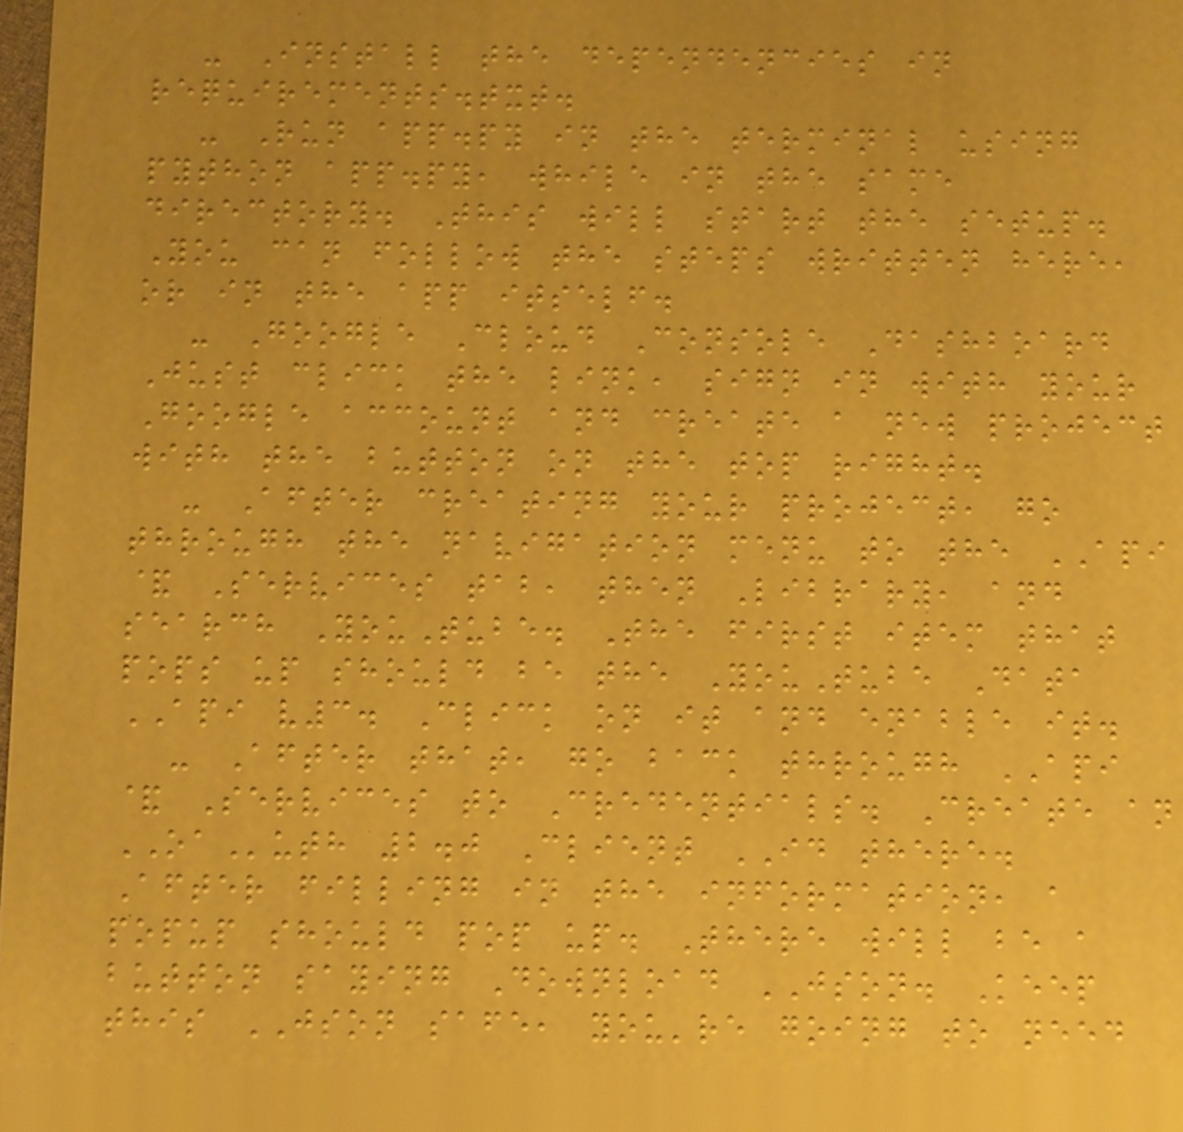- Install the dependencies in
requirements.txt.
- Run app.py in the terminal using
python app.py, while in the same
directory. This will start the setup.
You can follow the steps written here,
or in the app itself.
- Google Cloud Console Dashboard
Just click the link, sign in with your
Google account and create a new project
with the button on the top right.
- After creating your project, go
through the navigation menu to the API
& Services tab, then Library, and
search YouTube. The first item that
pops up should be the YouTube Data
API v3. Click on it and enable it.
- After that, go back through API
& Services to Credentials. Create an
OAuth 2.0 Client ID there.
After filling in the information, a
popup should pop up. There will be a
button saying Download JSON. Keep
this JSON safe, you're going to need
